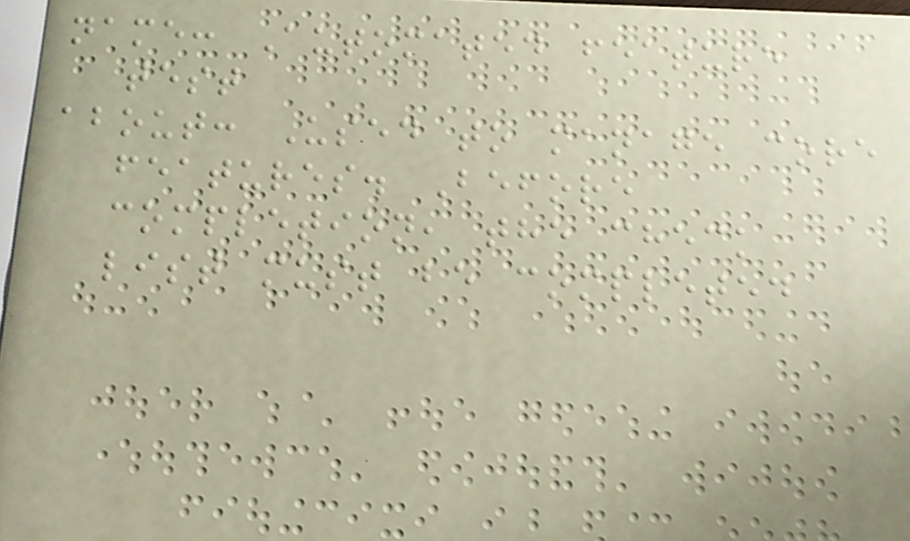name: Automated feature
test
about: Used to manage core
features. Before
completion, the check
list must be completed
